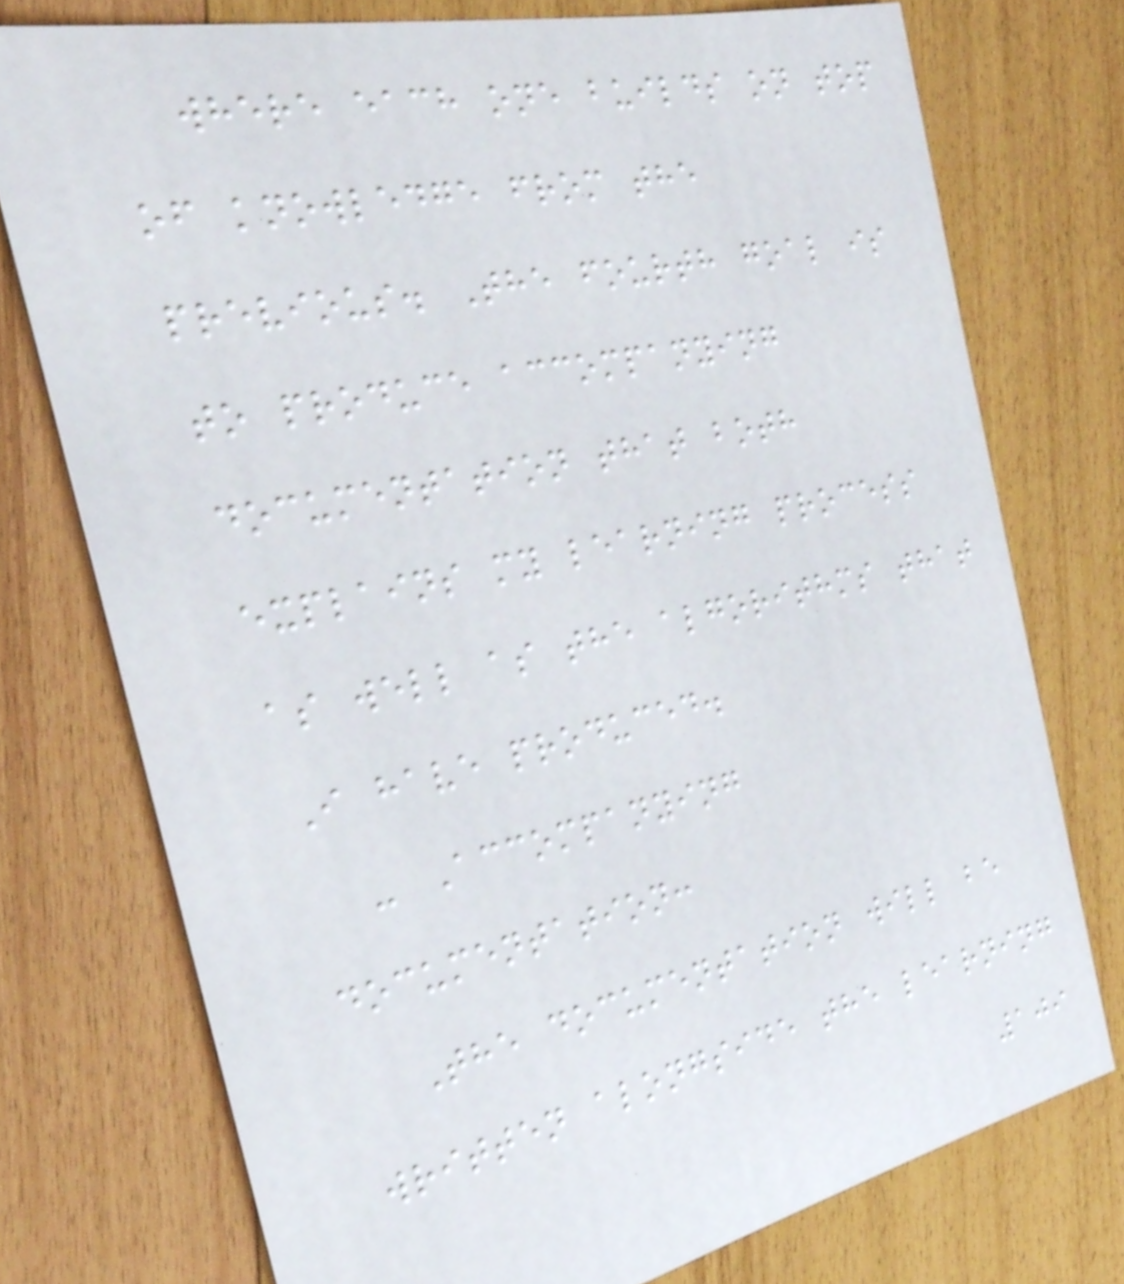where each one builds on top
of knowledge from the
previous. The fourth goal is
to produce accompanying
documentation that both
explains my learning process
as well as the algorithms that
I have produced.
- Accompanying
documentation:
The documentation will be
written alongside the learning
109
